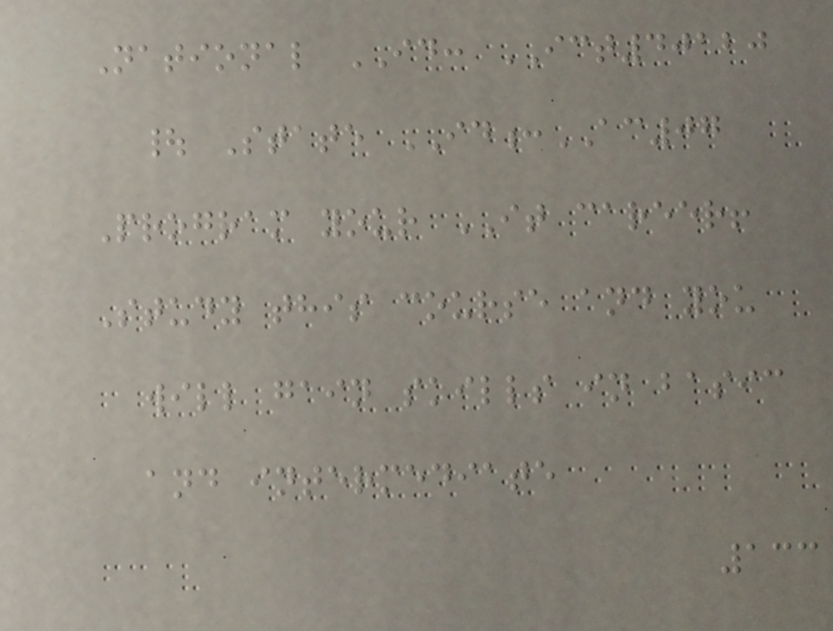National ID: ICT40120
| State ID:AC07
Program your IT career!
Study this course and you
will gain skills in basic
and intermediate
133
